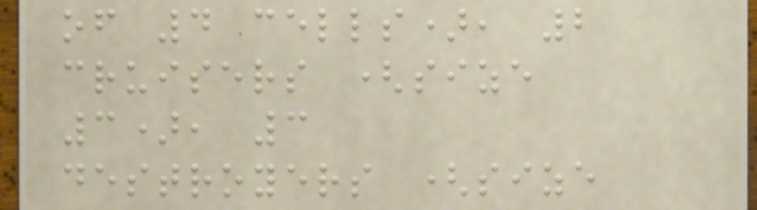of 4 cells), 2
cruisers (size
3), 3
destroyers (size
